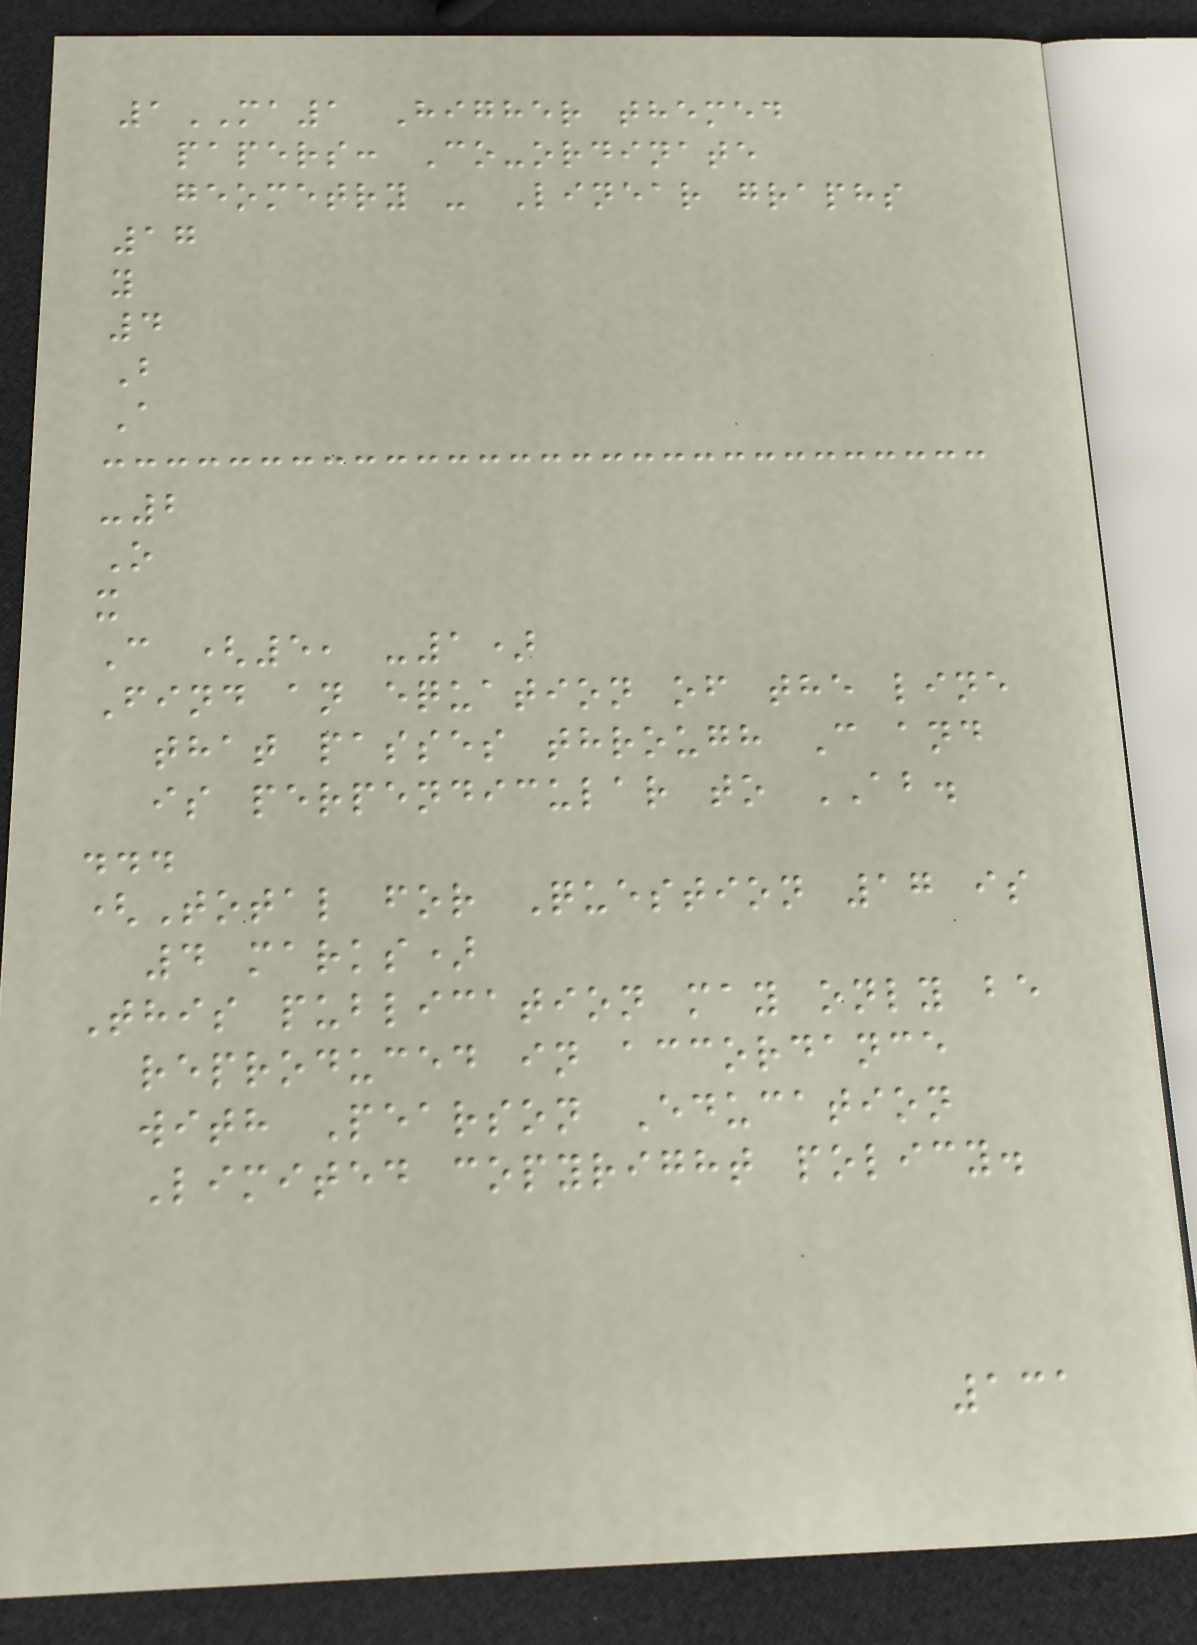1MA1 Higher themed
papers: Co-ordinate
geometry - Linear graphs
17
y
4
B
A
-2
O
x
C (5, -1)
Find an equation of the line
that passes through C and
is perpendicular to AB.
...
(Total for Question 17 is
4 marks)
This publication may only be
reproduced in accordance
with Pearson Education
Limited copyright policy.
131
